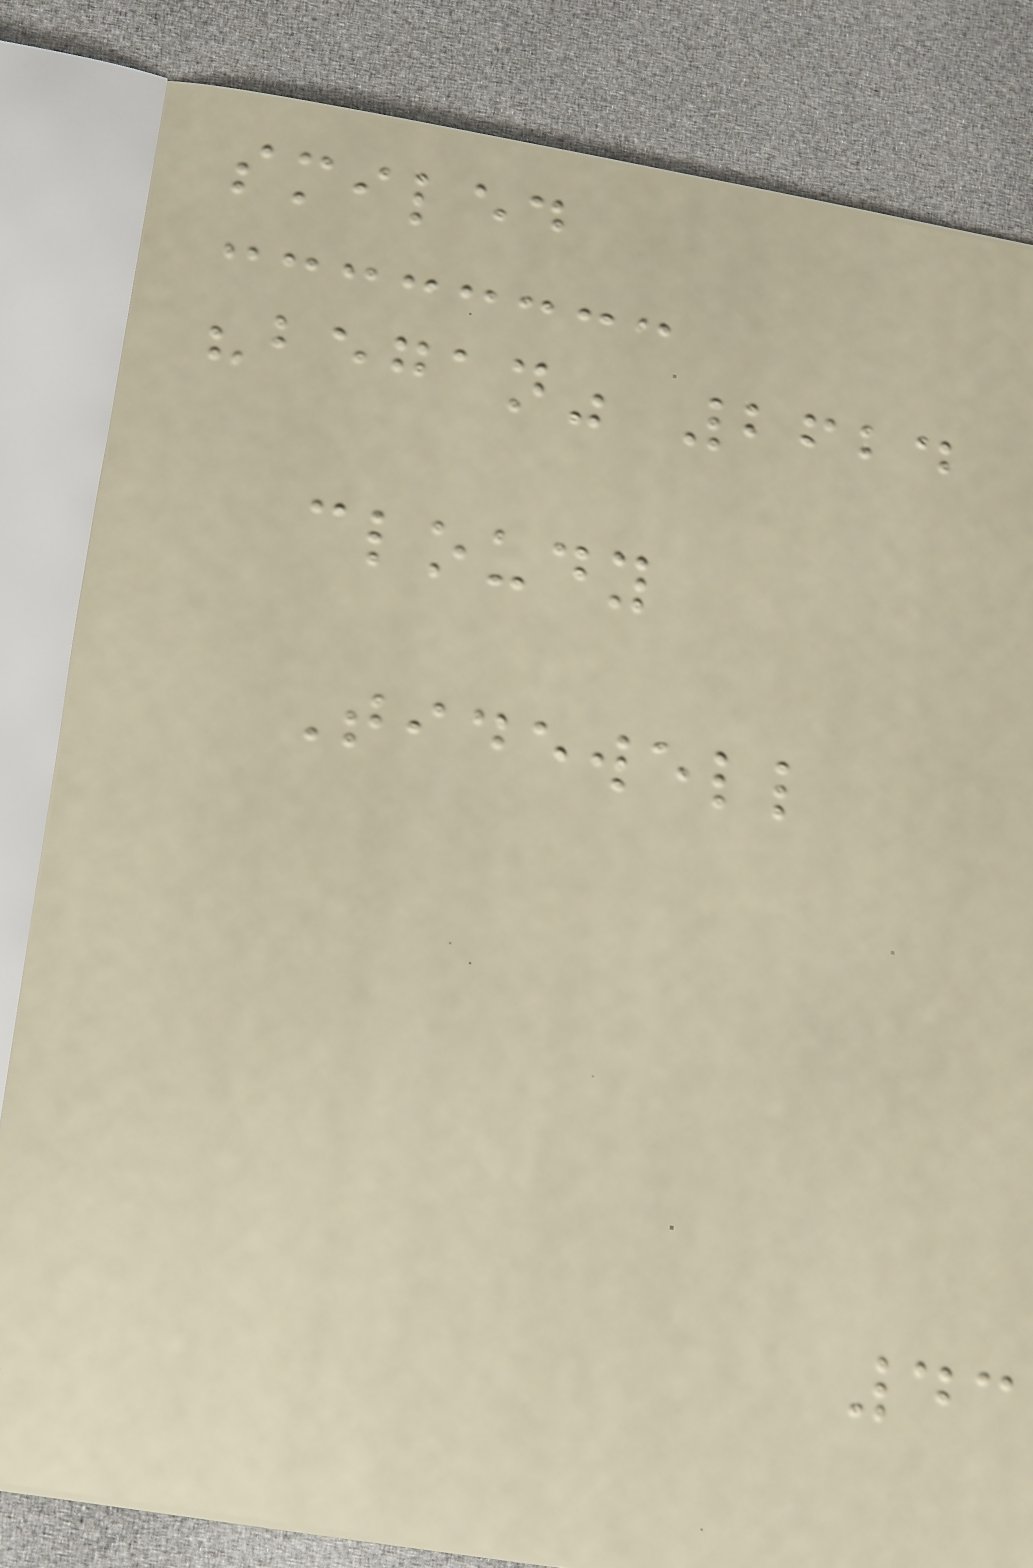smiled
"began" 2624
cloudy
Tidewell
43
